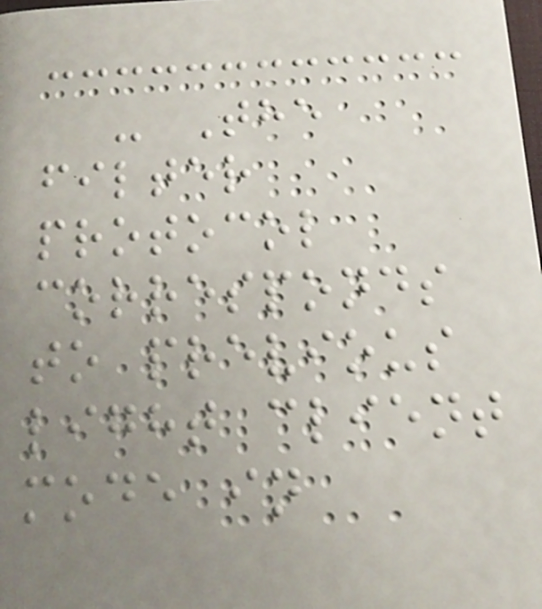- The
filter
protocol
corresponds
to previous
light client
mode in
